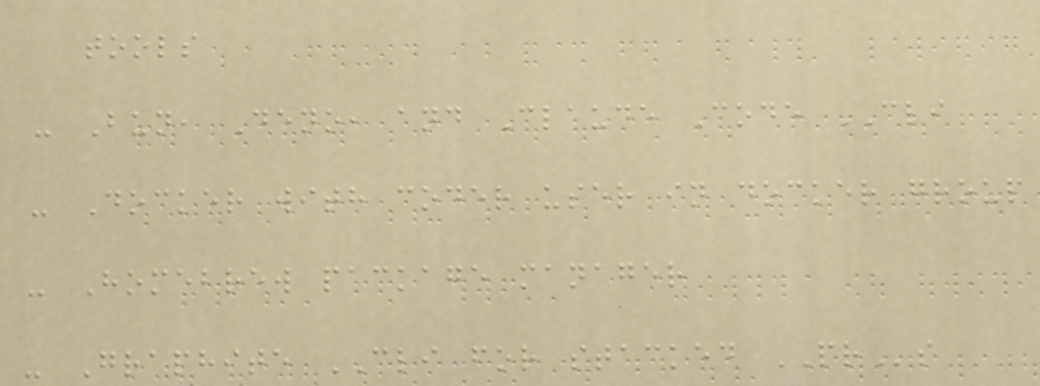tools
- Bun, Deno, and Claude Code CLI
- Docker with coder user in docker group
- Homebrew package manager
- Graphite CLI for stacked PRs
